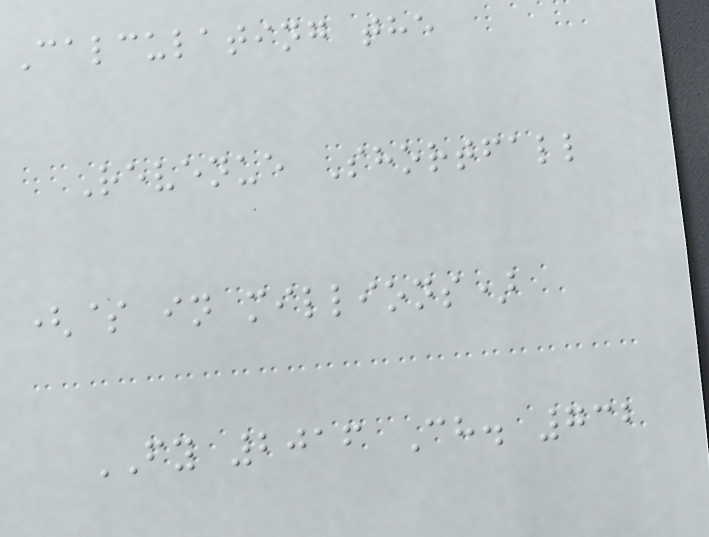Calculating the
Revenue Shortfall
($ in millions)
FY 2016 Ch. 732
